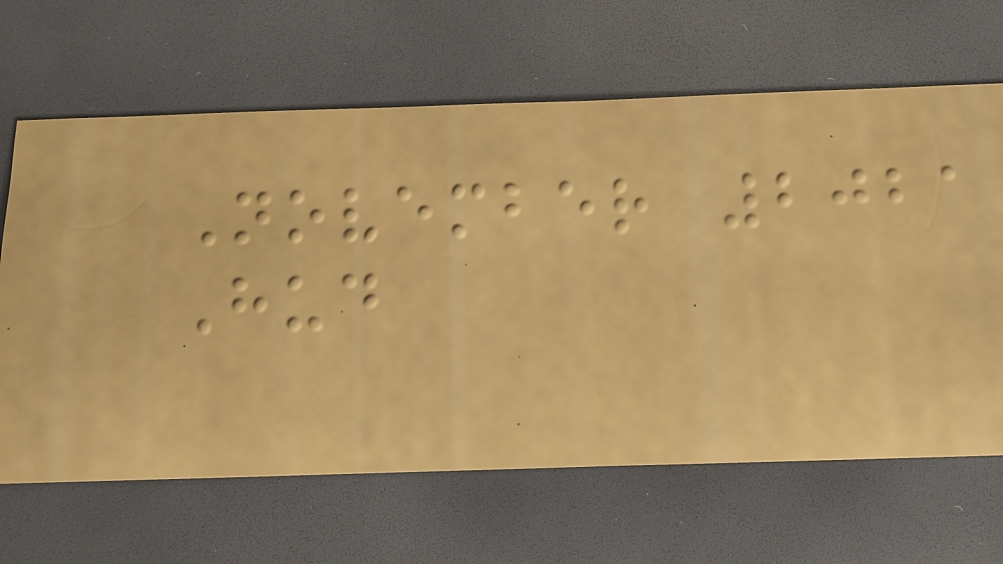November 2021
Hud
